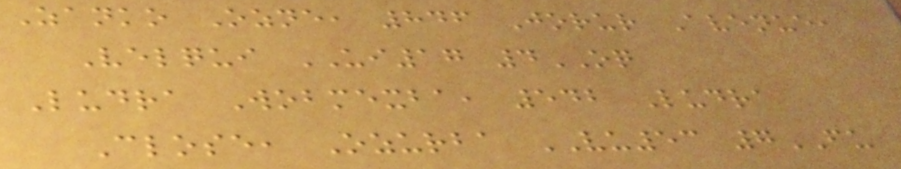Zanko Ozne, 846 Jorur Avenue,
Velqui UI17 4OQ
Ludra Wobmexba, 542 Ludra
Close, Ozurba VU53 7FU
